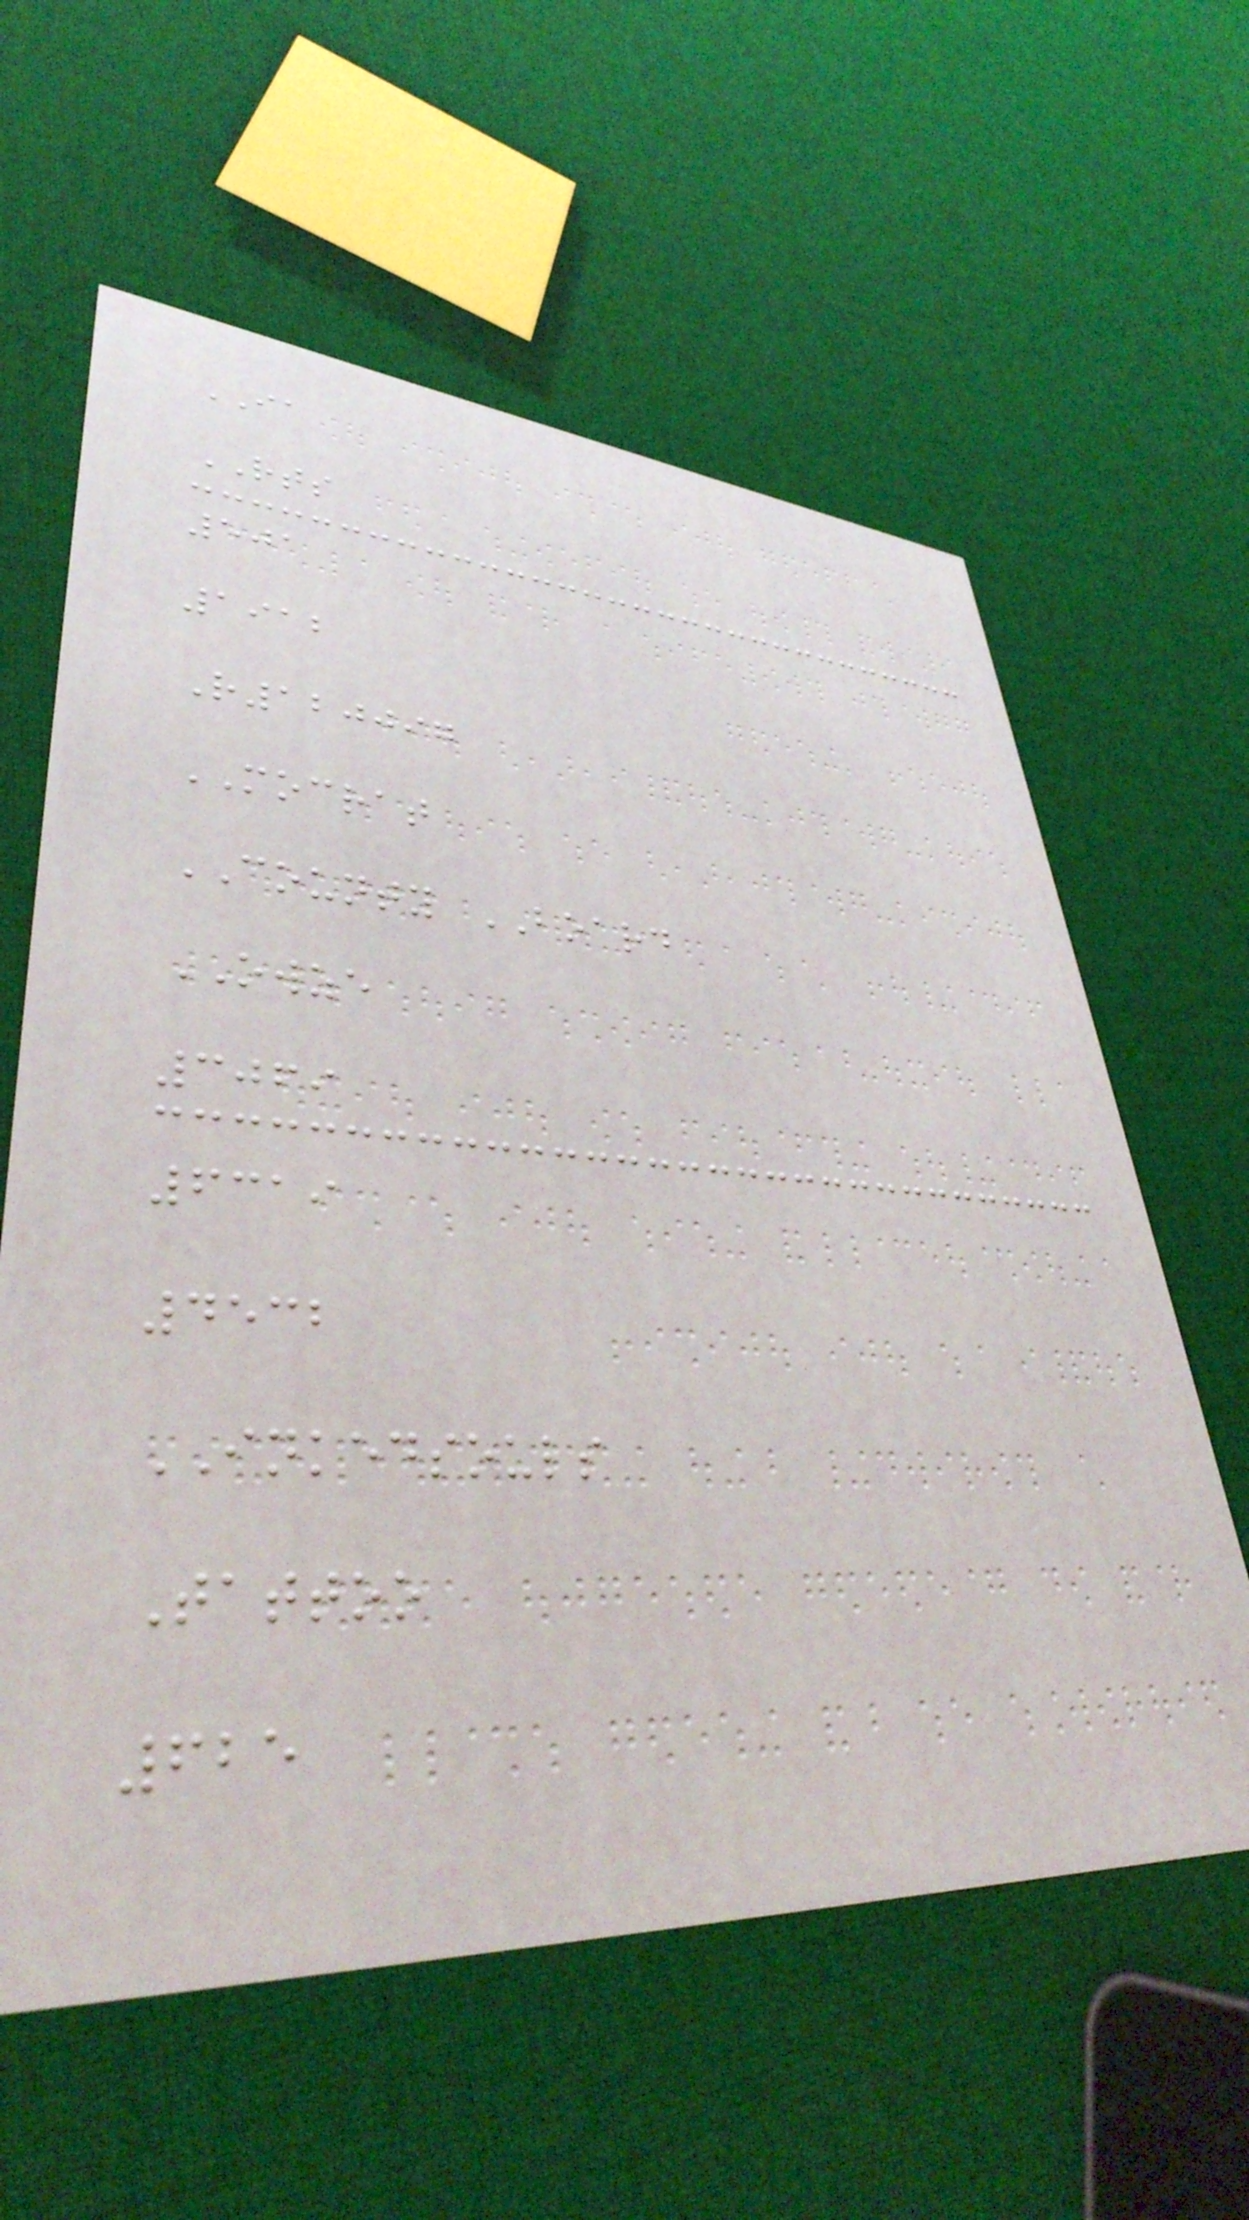IA
RTS
501
1912
R120097
MOCRAT
COUNTY BOARD
OWZE
3069
6319
4532
INKEDSOULS
Tattoo
625
